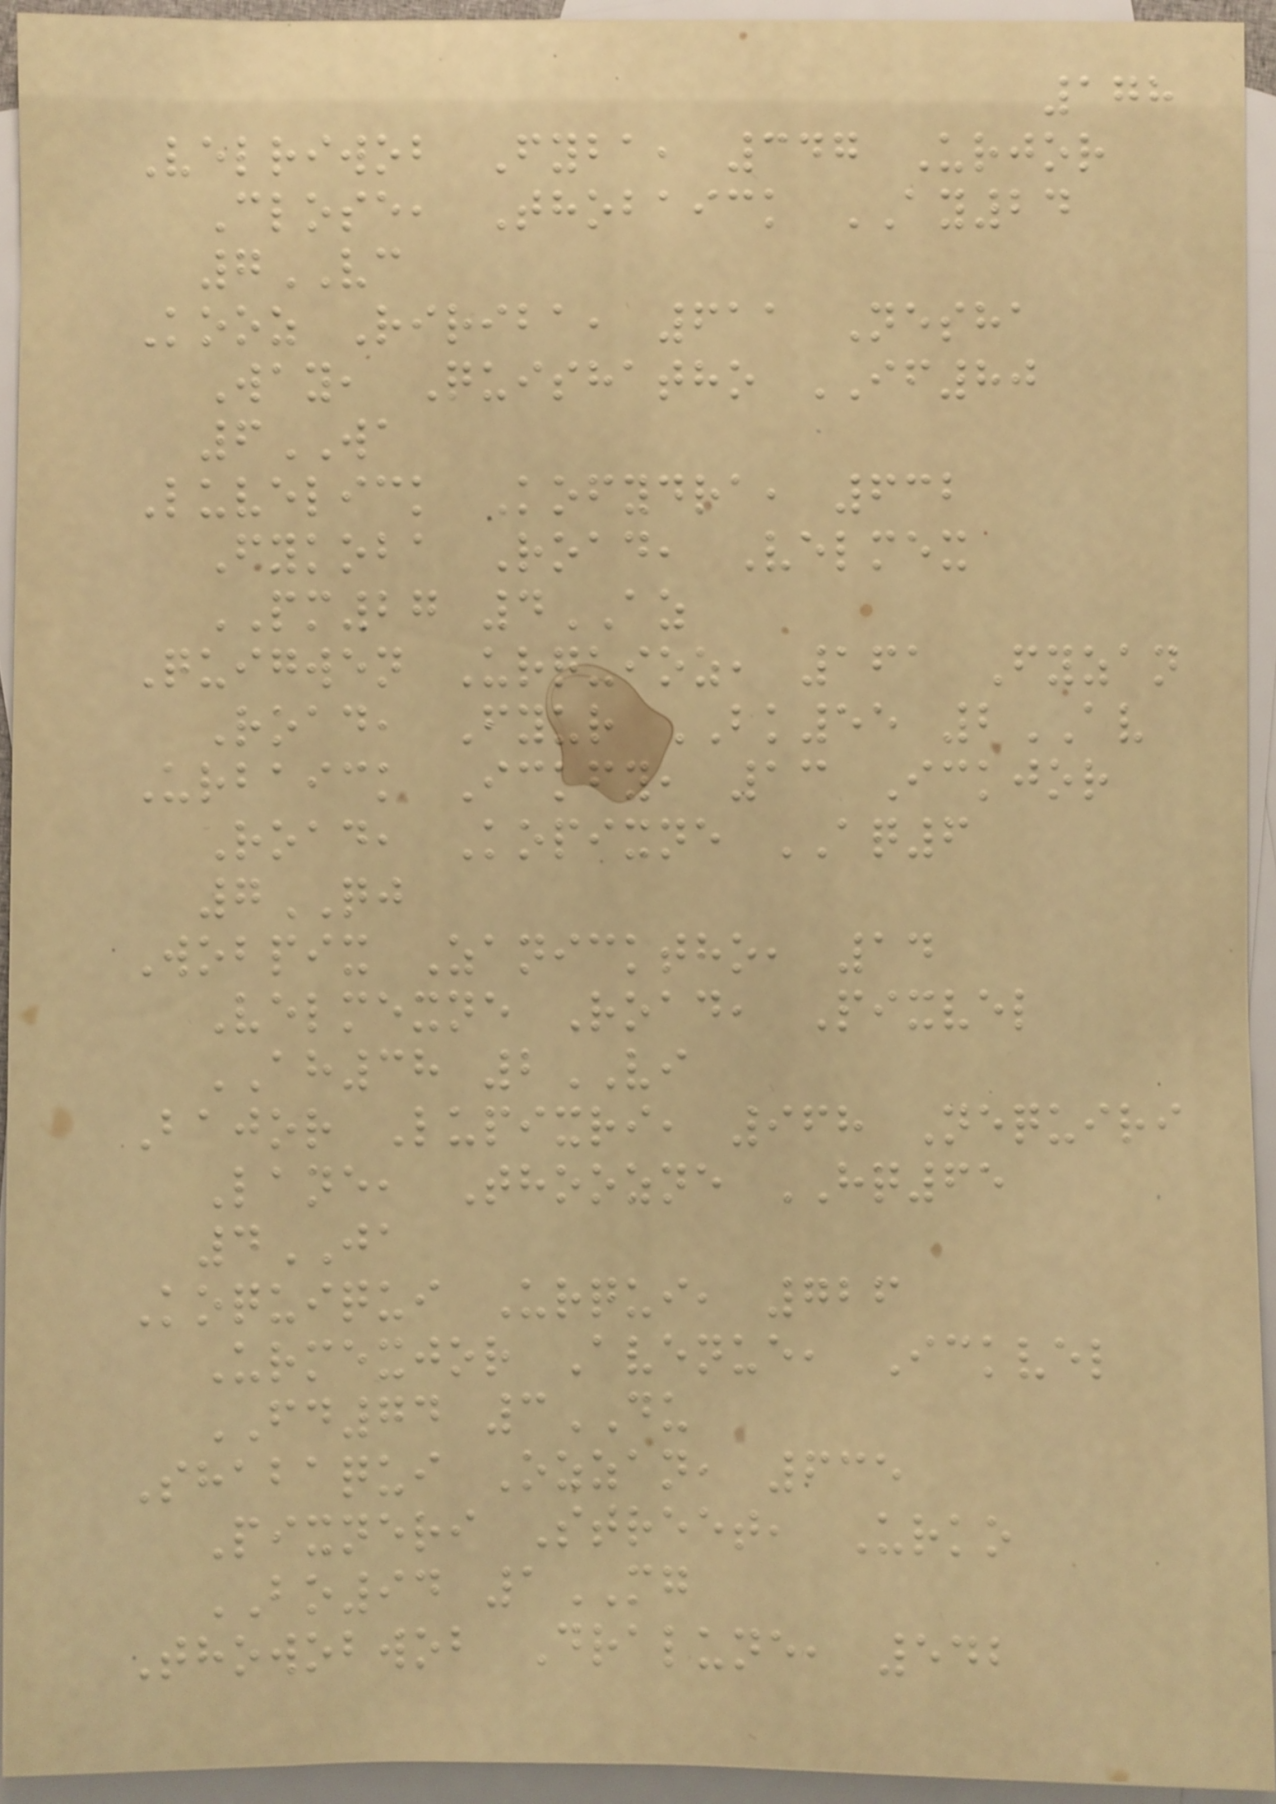178
Velriwob Fyba, 347 Urjor
Close, Thobaick AY24
7VC
Kooz Ririba, 611 Nesha
Way, Quishatho IF80
6WA
Luvelick Kofydra, 632
Fykoba Road, Velmex
PM27 4AZ
Quigwen Urquioz, 161 Fyzan
Road, Fyur BK55 2AV
Urbaick Ickfy, 13 Ickjor
Road, Kopixne AQ6
7QJ
Wobpix Zanicktho, 14
Velmexne Road, Pixvel
AH38 2VI
Bajor Lupixri, 968 Nequiri
Lane, Thoozne HQ65
4JA
Koquiqui Urqui, 726
Urmexjor Avenue, Ickvel
FD74 3DU
Shabaqui Ozzan, 635
Pixneri Street, Urko
BO94 1MG
Thowobwob Dralune, 542
